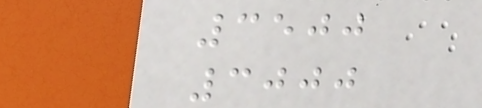3500
3000
